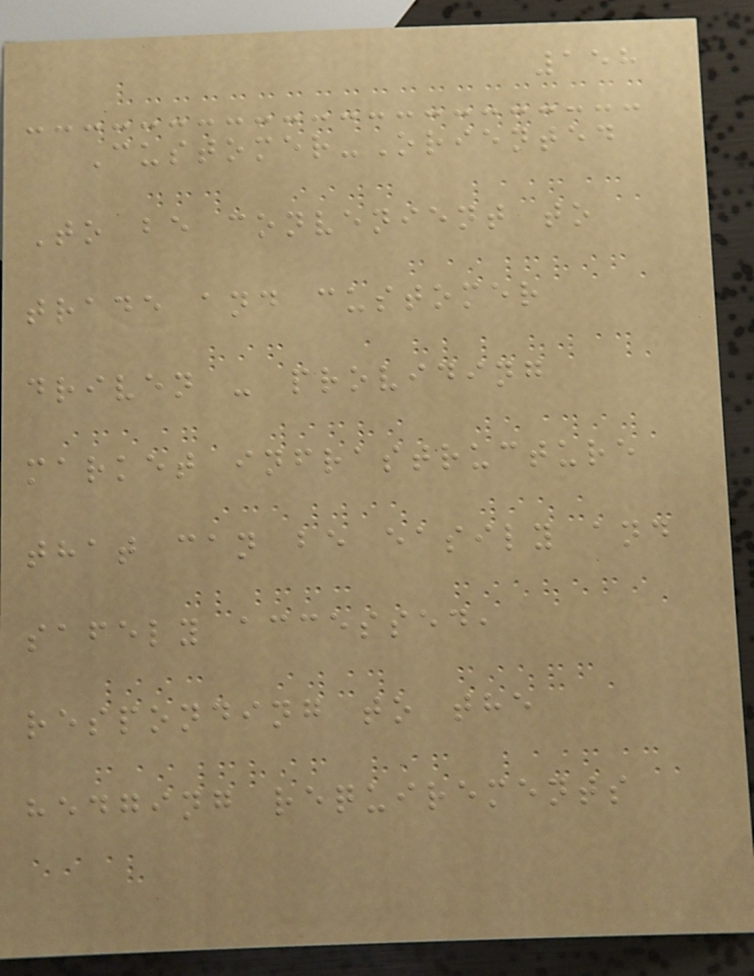158
Customer-Oriented
To be convenient to
trade and customer
driven - providing
market infrastructure
that can be easily and
safely accessed,
responding to the
hedging requirements
